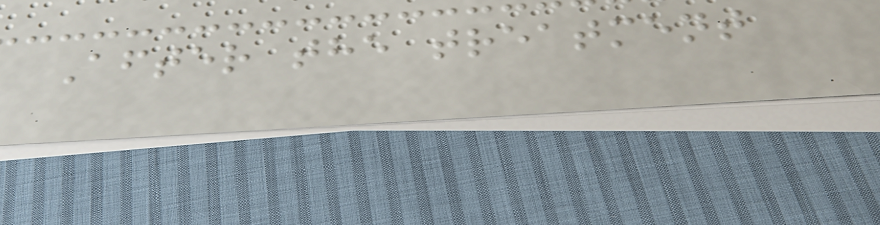After the treatment
